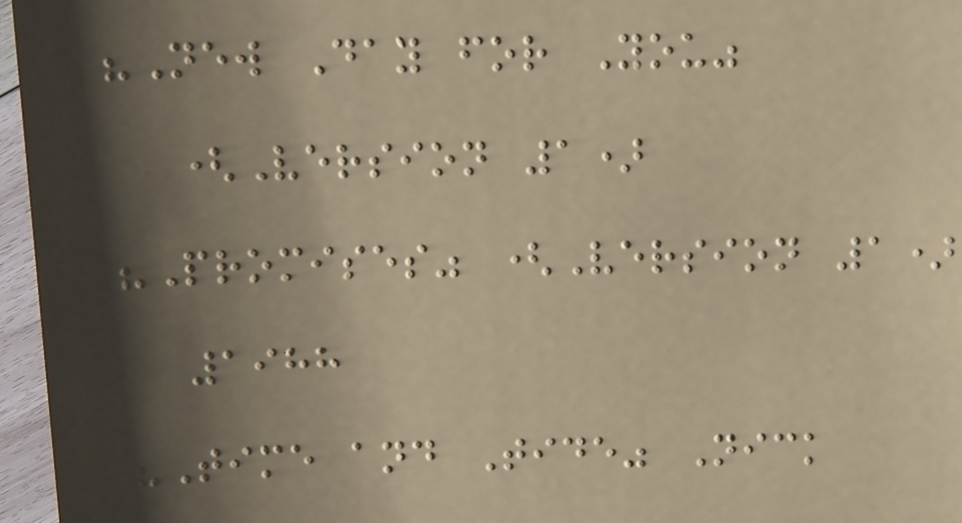"New Day for You"
(Version 1)
"Promises" (Version 1)
1988
"Time and Tide" Nick
